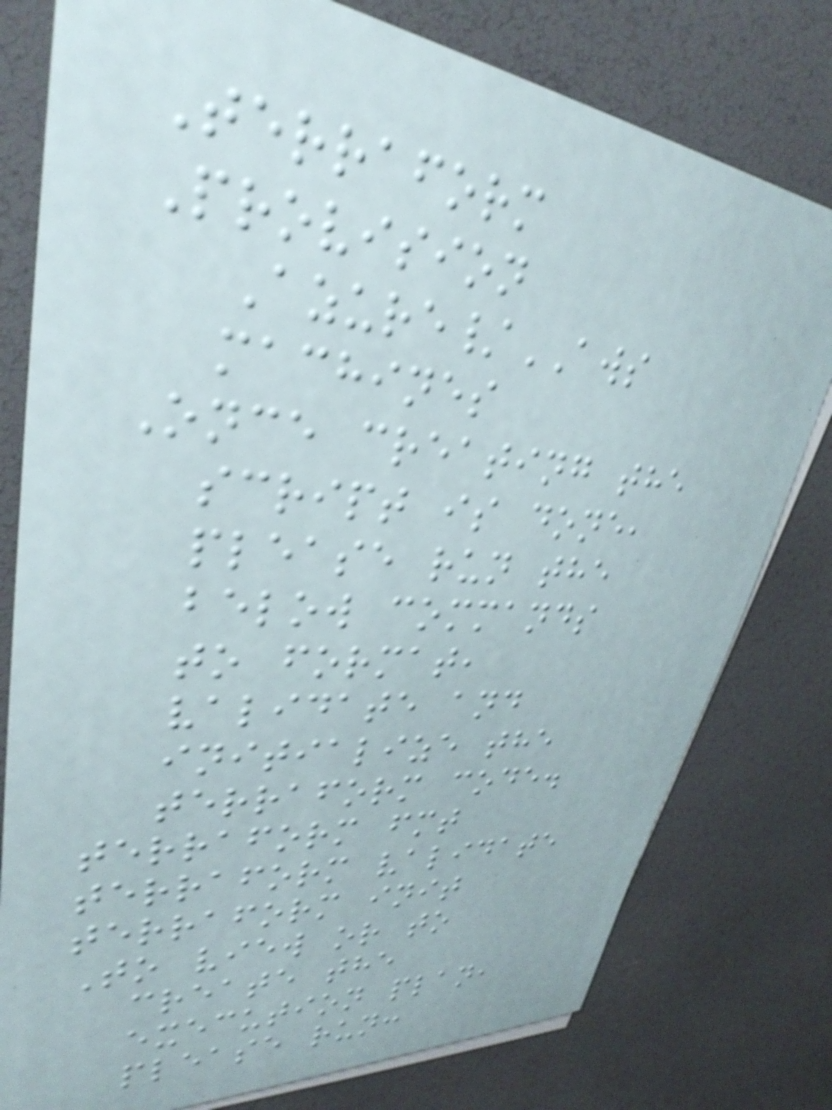Terraform
Provision
Azure/AWS
machines
Once creating the
script is done,
please run the
below commands
to format,
validate and
initialize the
terraform code.
terraform fmt
terraform validate
terraform init
To view or to
create the
execution plan,
please run:
